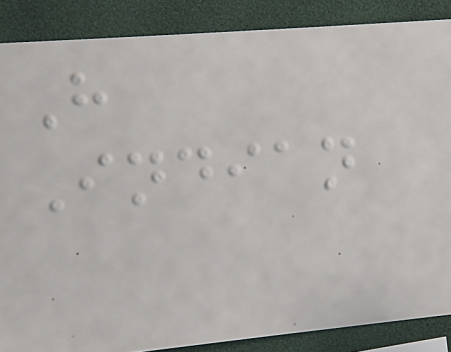H
Indian
